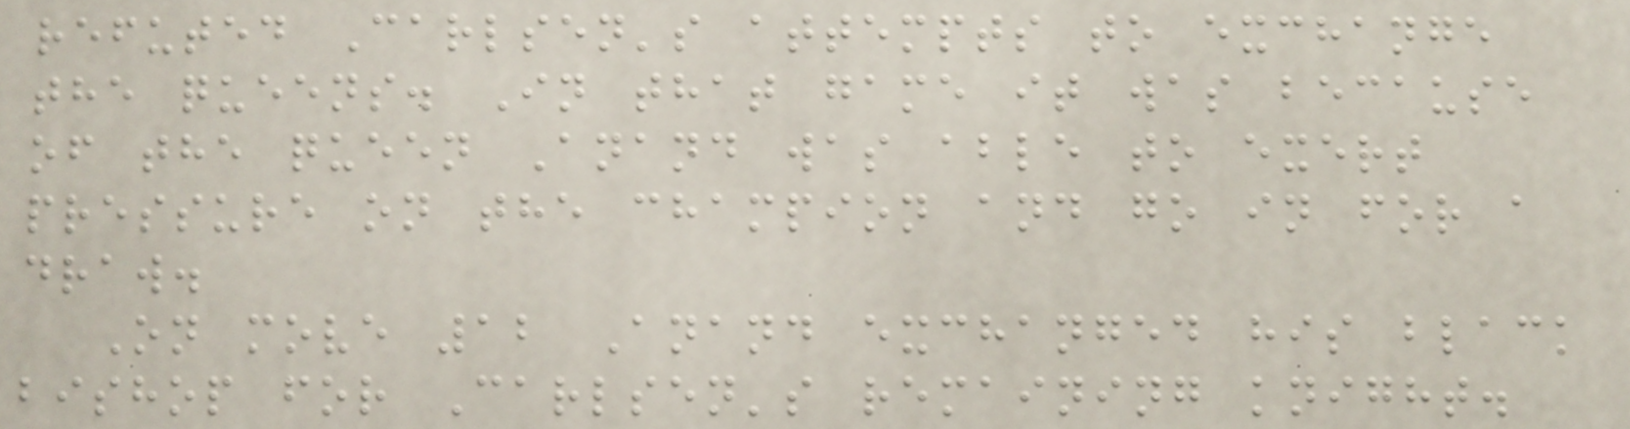refuted Carlsen's attempts to exchange
the queens. In that game it was because
of the queen Anand was able to exert
pressure on the champion and go in for a
draw.
On move 12 Anand exchanged his black
bishop for Carlsen's remaining knight.
